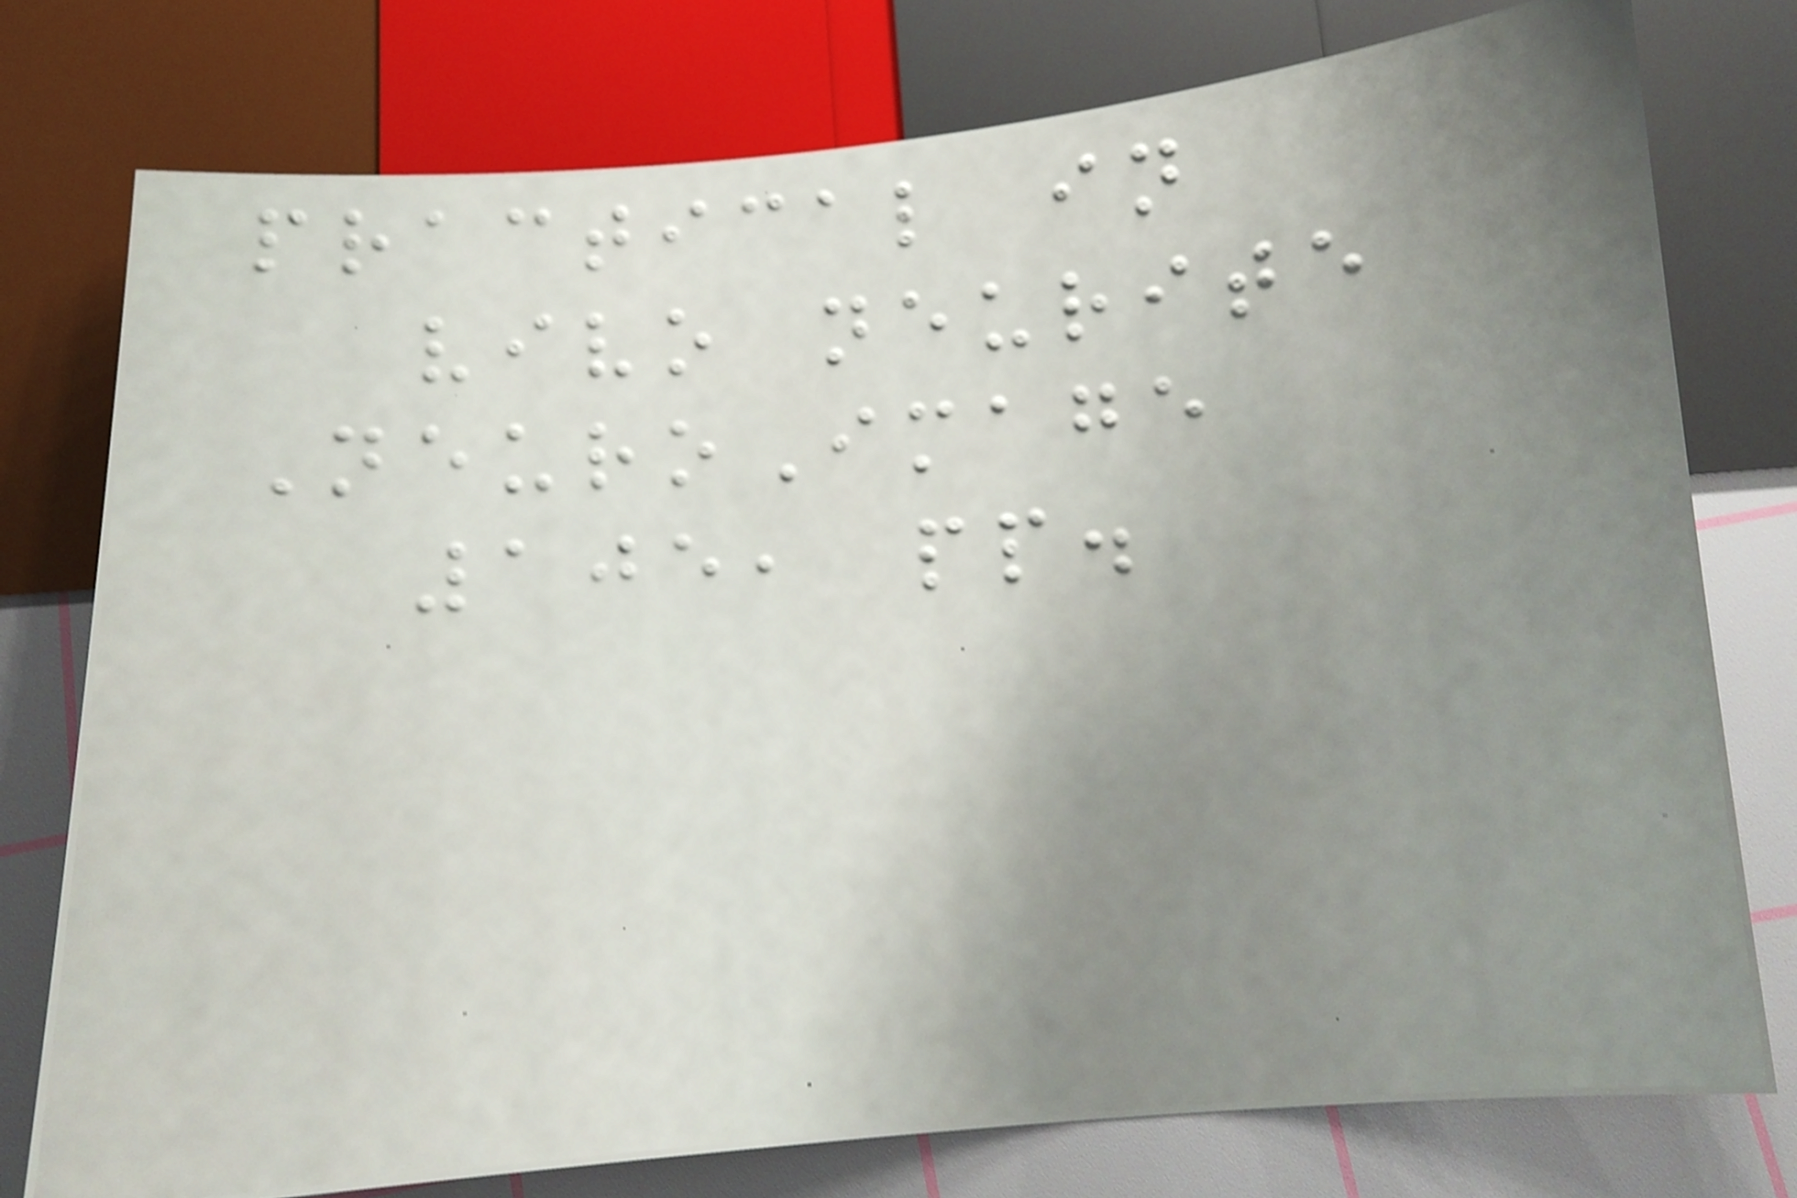practical in
vivo neurite
NeuroImage
105, pp.
